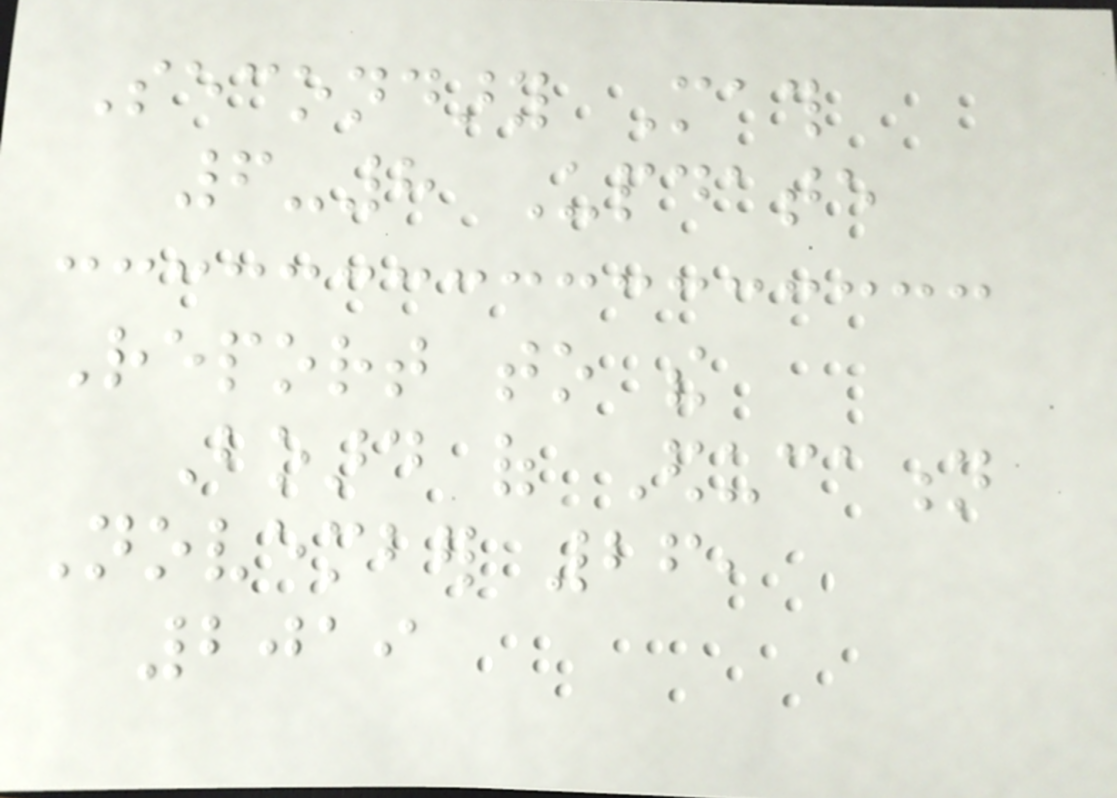Secondary Math
6-8 Update
Report to the
Board of Education
November 26,
2019
